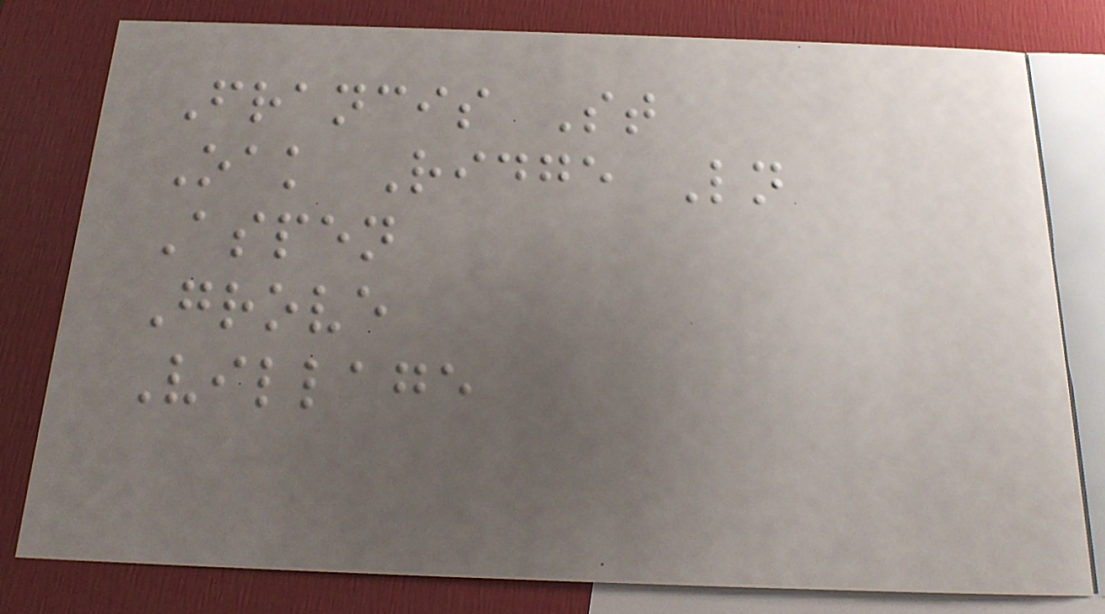Francis St
Oak Ridge Ln
Aspen
Grove
Village
